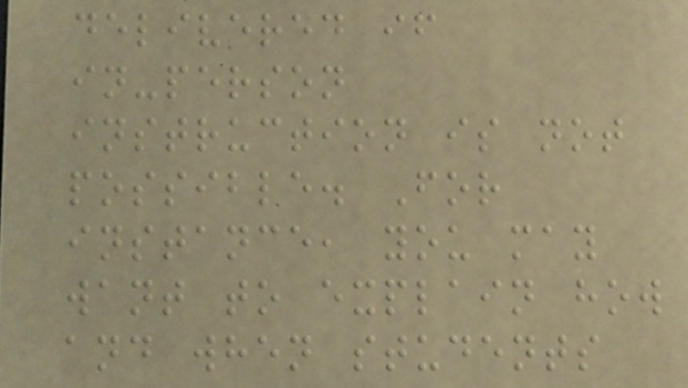delivered if
in-person
instruction is not
possible. For
instance, you may
want to explain how
and when students
